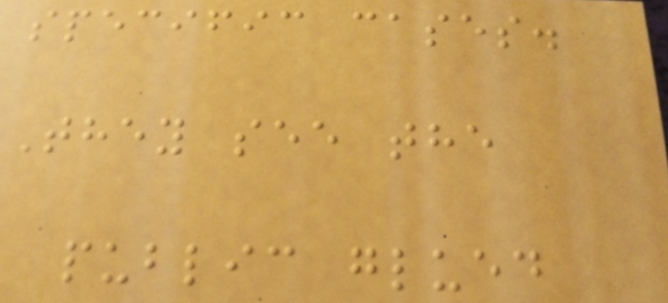specific cases.
They see the
public glued
